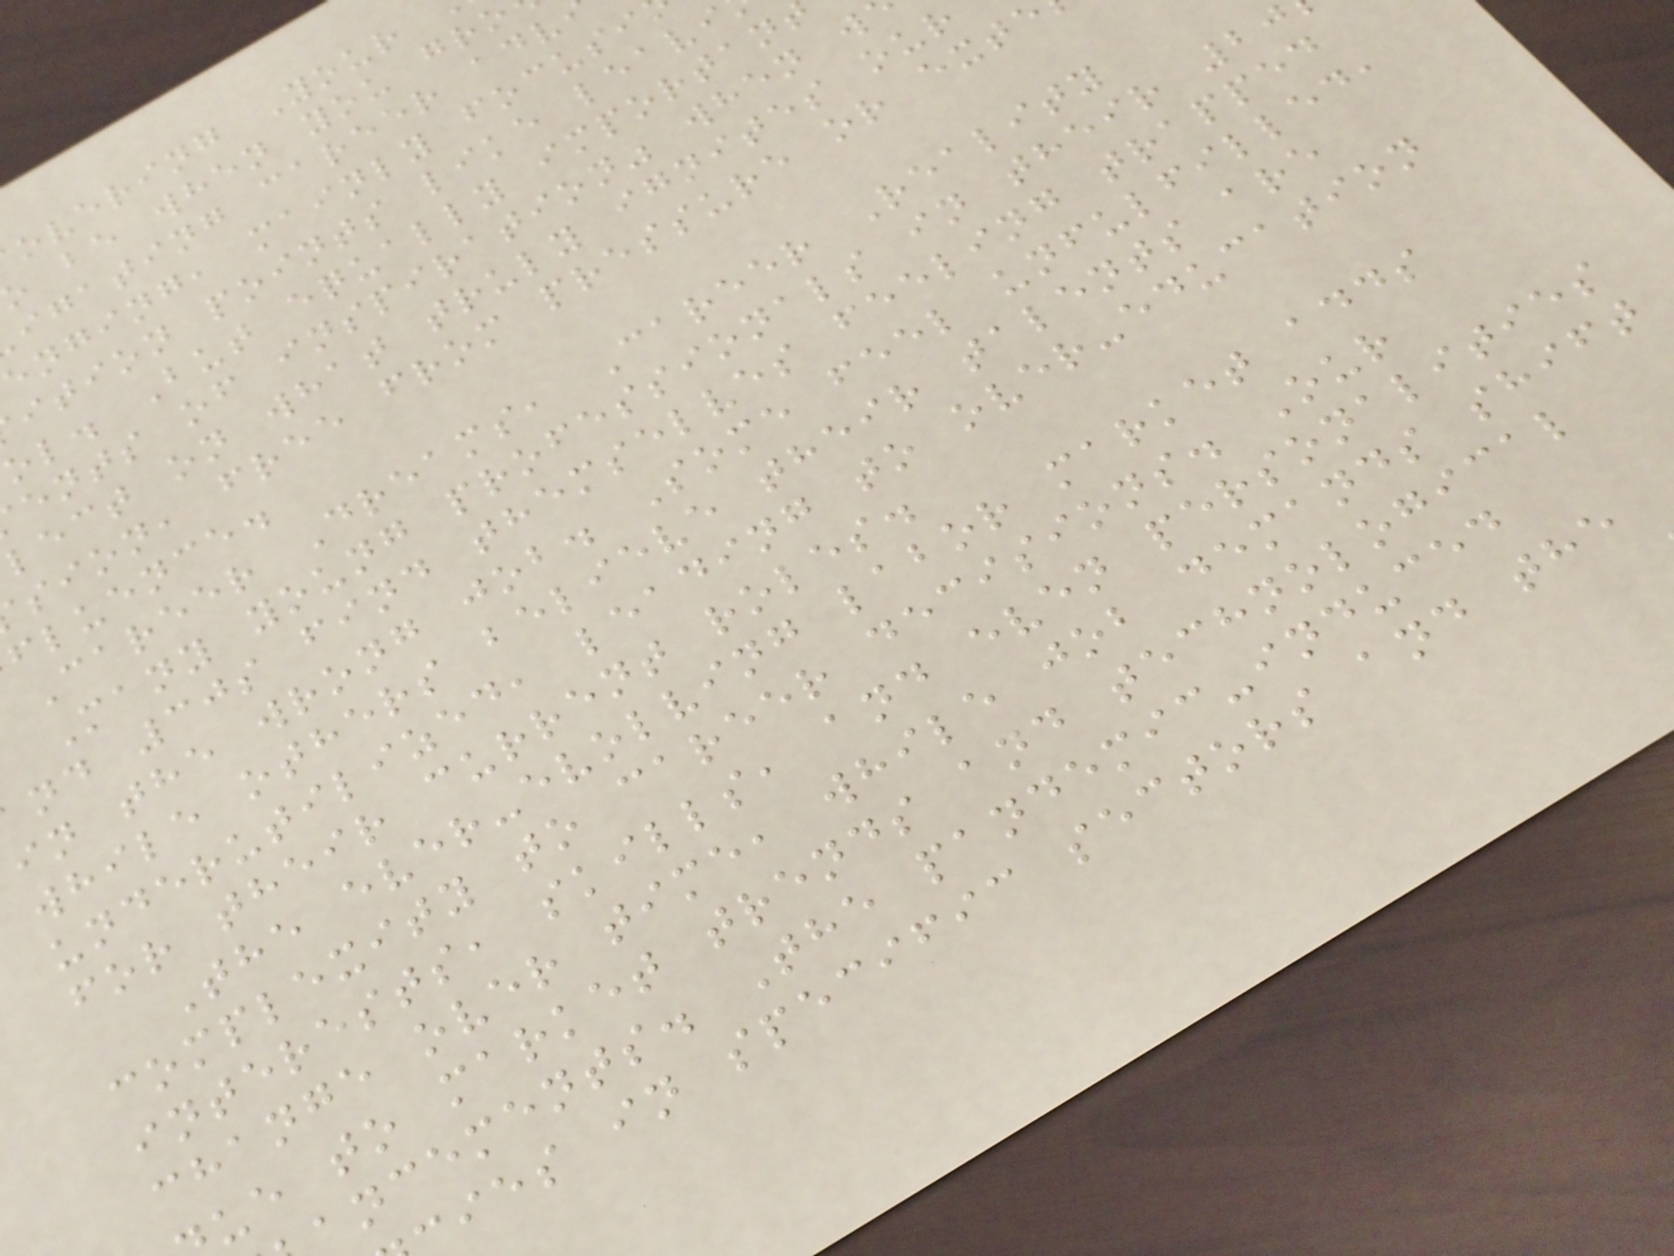overing Your
be when you gro
igating career adv
enging, mainly focusi
ition points like leavi
ol. But equally importan
ents of inspiration" when w
lect on what truly ignites our
sion, free from pressure or exte
fluence.
Career Dreams, Career Reality
Many young professionals in their 20
nd 30s find themselves feeling trapped
in the wrong job. Some feel unfulfilled,
while others believe their talents are
underutilized, leading to over-education
for their current roles.
The ever-evolving labor market adds
complexity to career decisions. Our
interests, skills, and even personalities
change over time, while job demands shift
ue to market trends and technological
ancements. The pandemic-induced
ies in specific sectors and the
